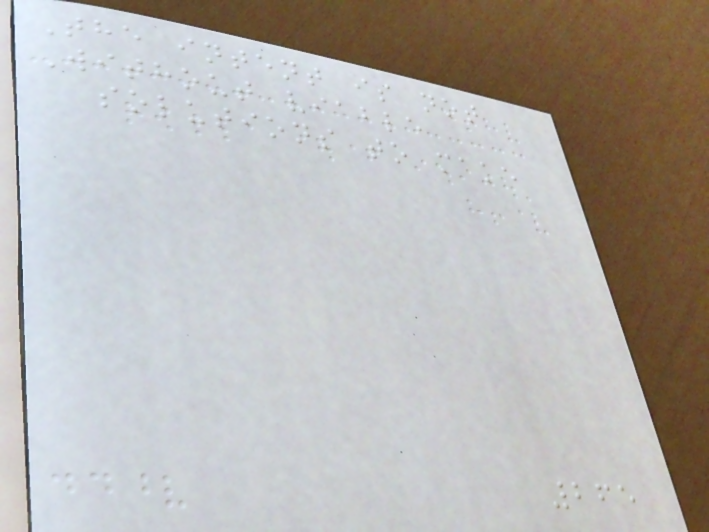The intent is not
Without viable
solutions to make
265
